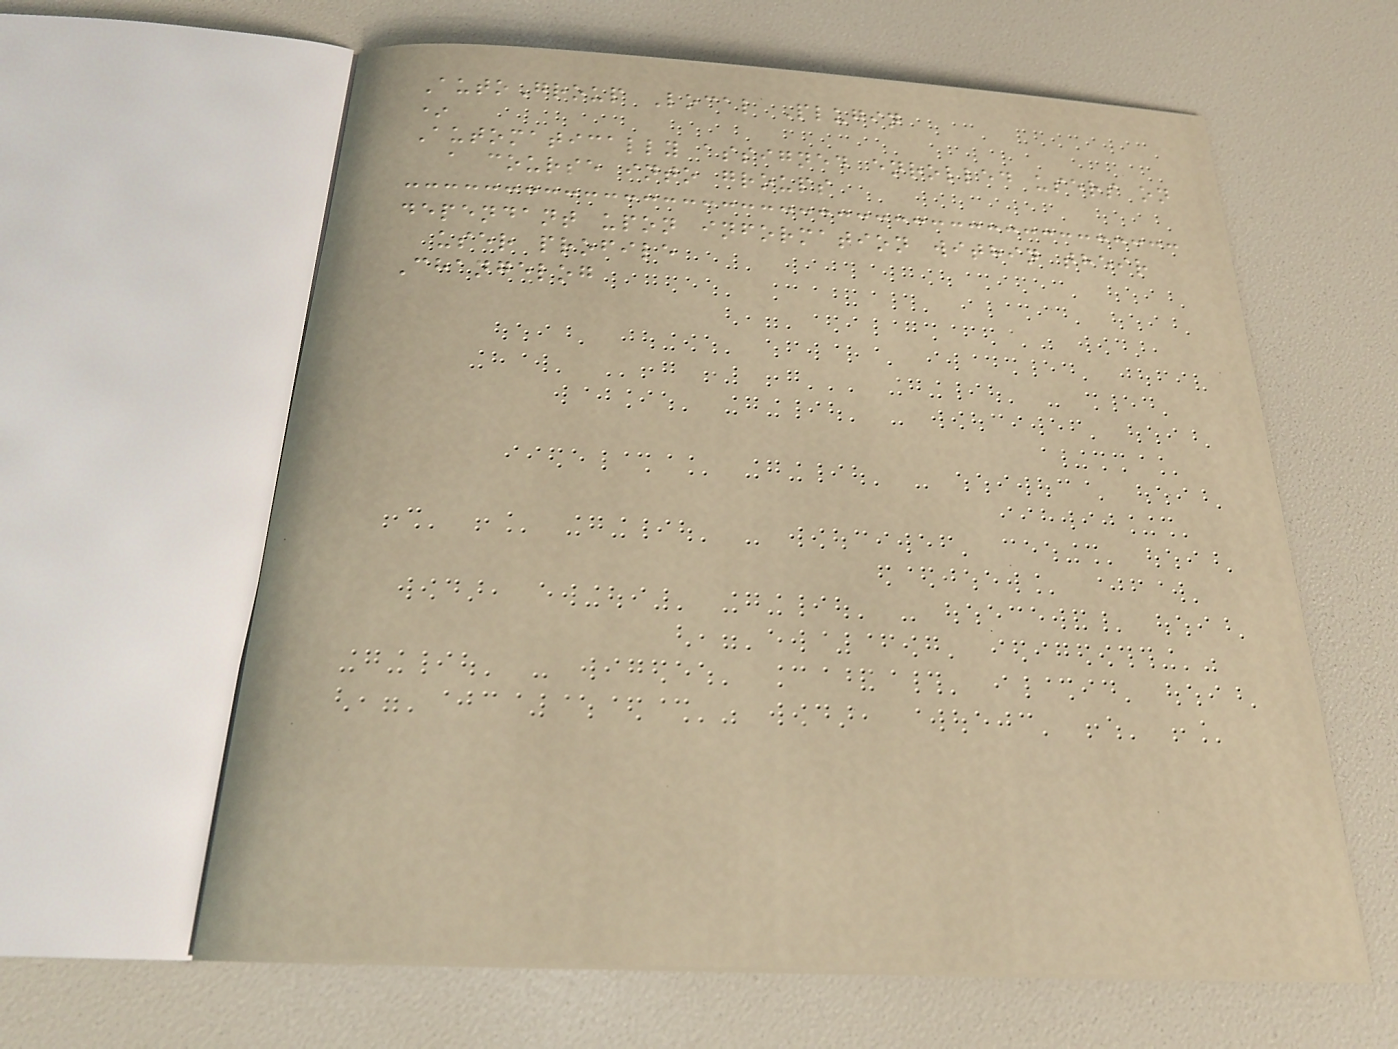AutoGroup Local Plugin
*
Automatically assigned enrolled users on
a course into groups
dependant upon information within their
user profile
Changelog
